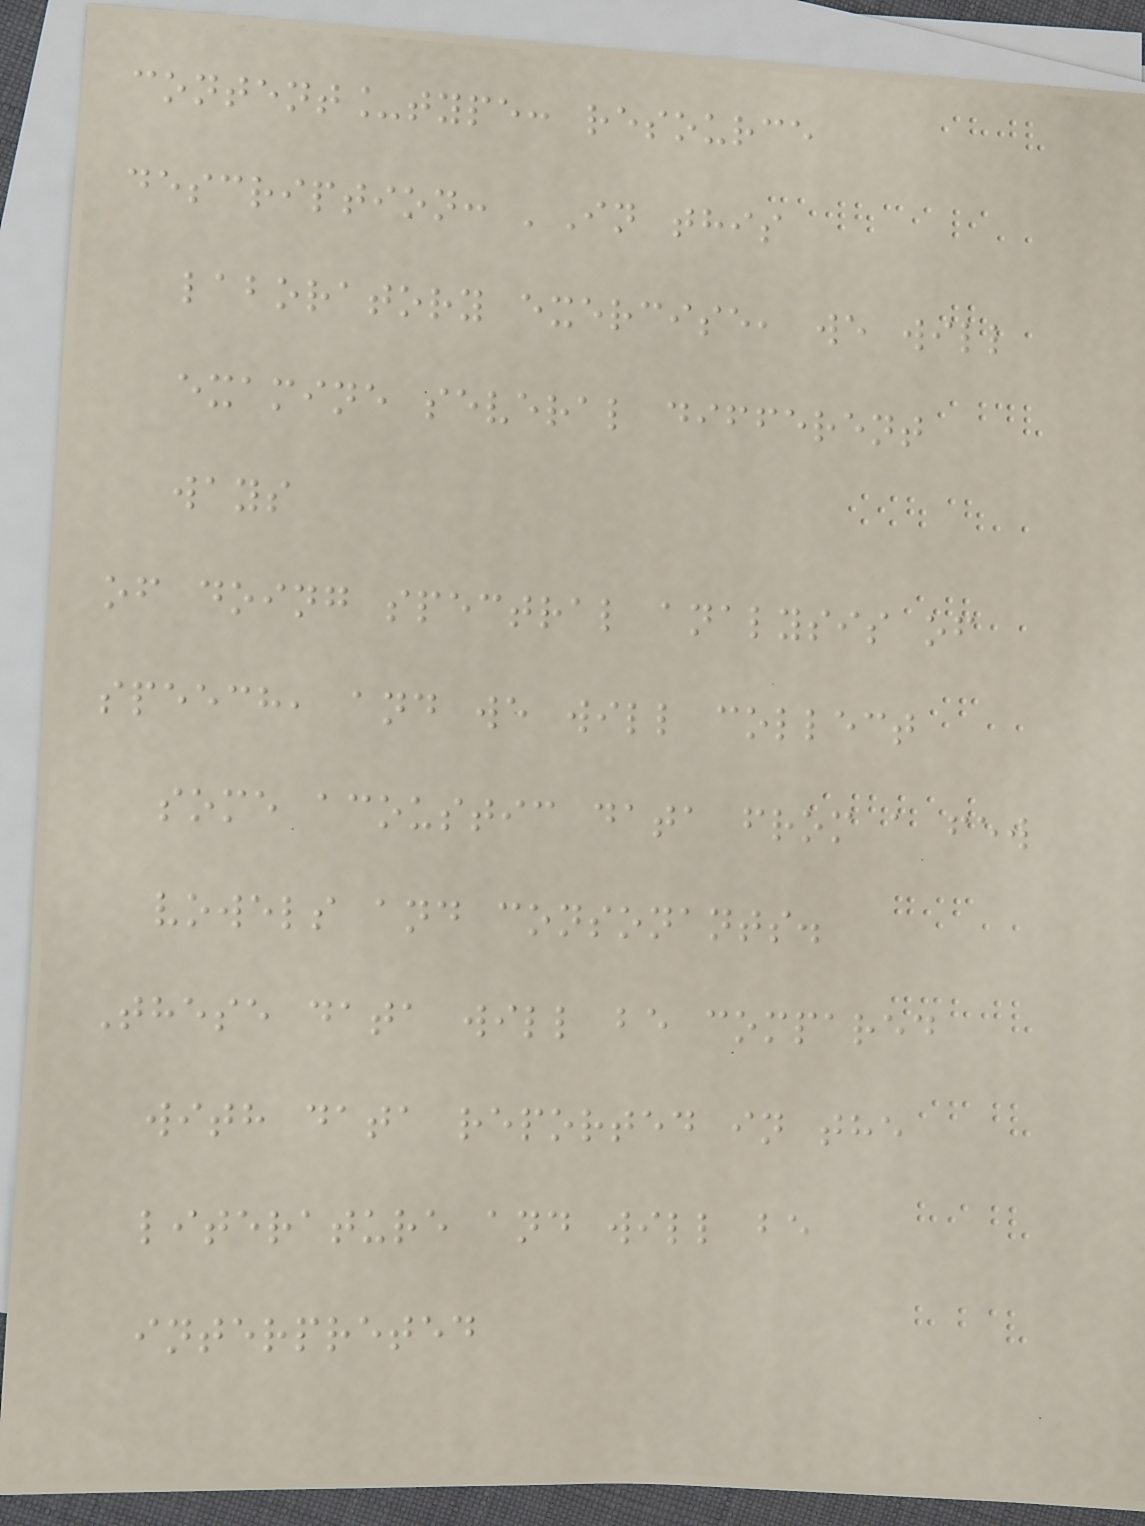content_type: resource
description: 'In this
laboratory exercise, we will
examine several different
ways
of doing spectral analysis of
speech, and we will collect
some acoustic data from a few
vowels and consonants.
These data will be compared
with data reported in the
literature and will be
interpreted
